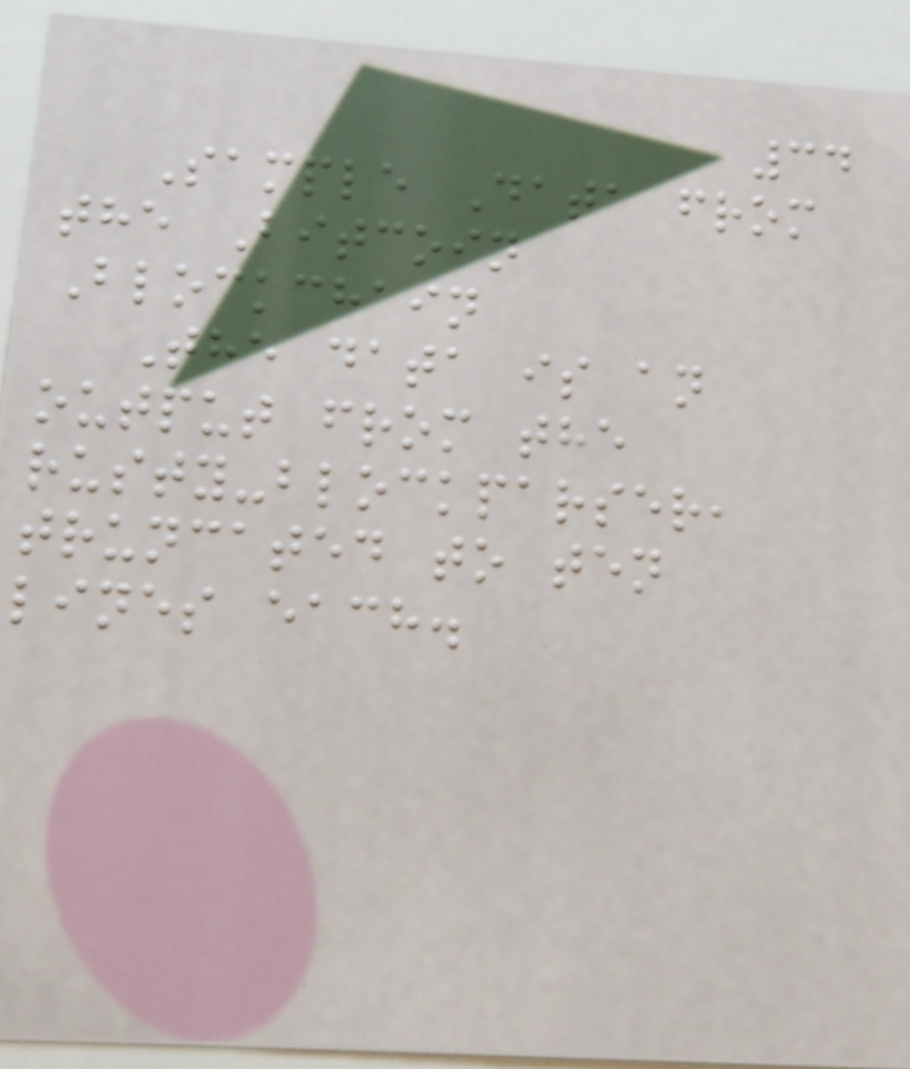34
Sample Data from
the Bitcoin
Blockchain
The data is an
output from the
rusty-blockparser,
truncated to ten
lines each.
